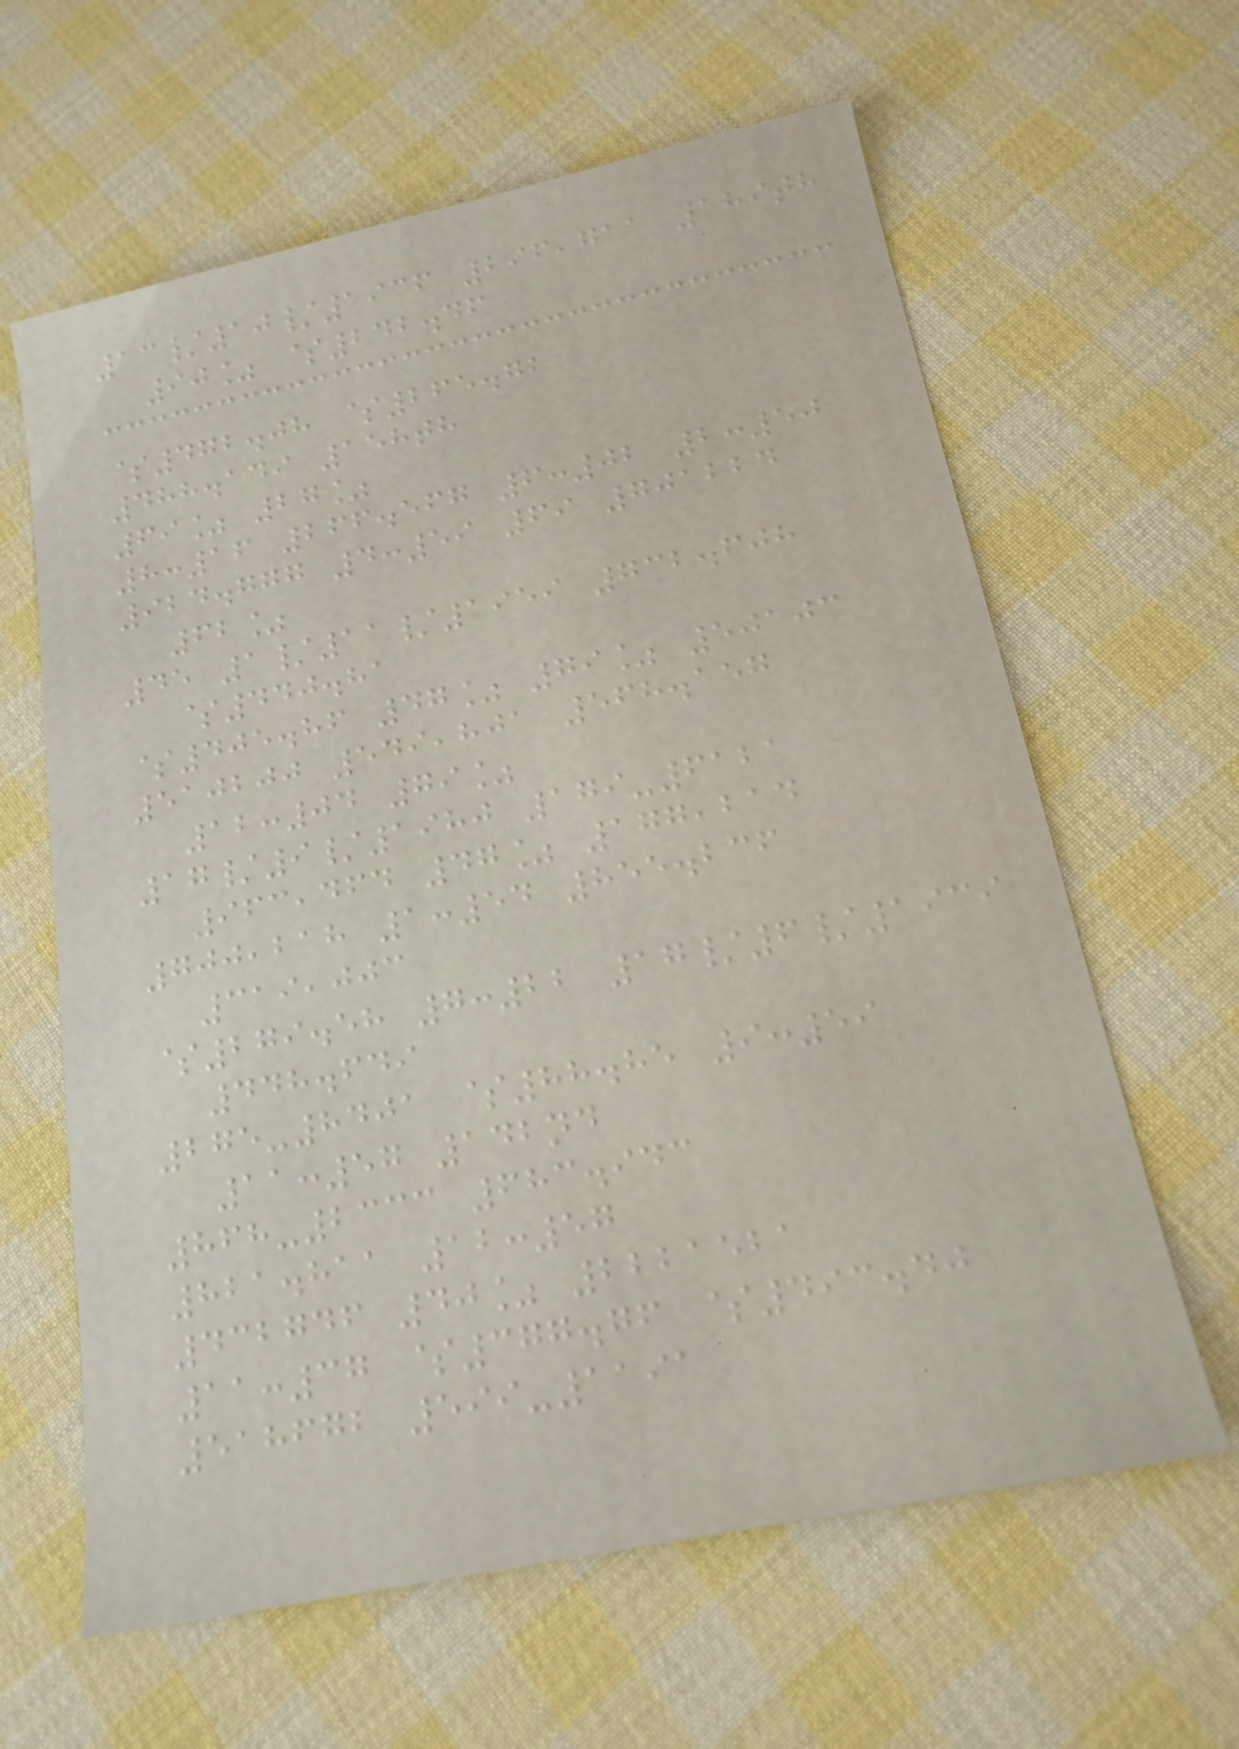13/10/1936 296,711 189th
90% $242.46
$472.08 $265.72
488.149 158th
69% 27%
8:16 266.567 6:02 2:50
924.777 4:59 69 701224
62%
45 1/11/1959 732.608
$440.81
$405.86 47% 79% 50103
510200 549,801 568.157
12:04 79%
17/9/1980 179-6121
963,464 47% 177,214
700,218 1:54 855.236
319,003
$279.58 7:22 17/6/1939
448.649
275-8401 $88.85 9:59
11:57 142nd
868-2333 683.943
821.811 12:57
432746 40% 2221521
11:37 $377.76 $493.40
518672 599-1191
